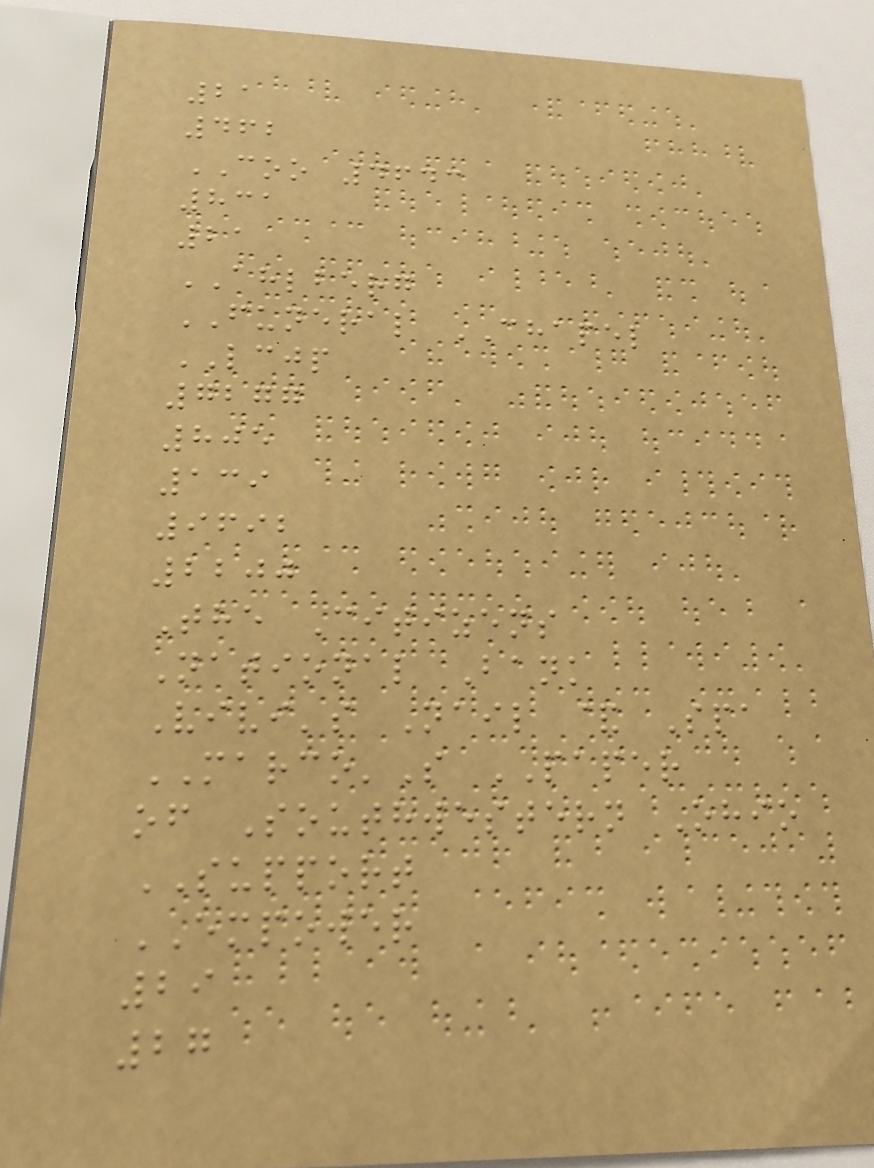21
462
COO 4643
831
21
AHLBERG
FUNERAL CHAPEL
LCJP
7277
805
139
9692
2200
The Citizens
National Bank
Vivi's Nail & Spa
MARCO'S PAPER
of Southwestern Ohio
SUPPORT
EMPOWER
29
27
